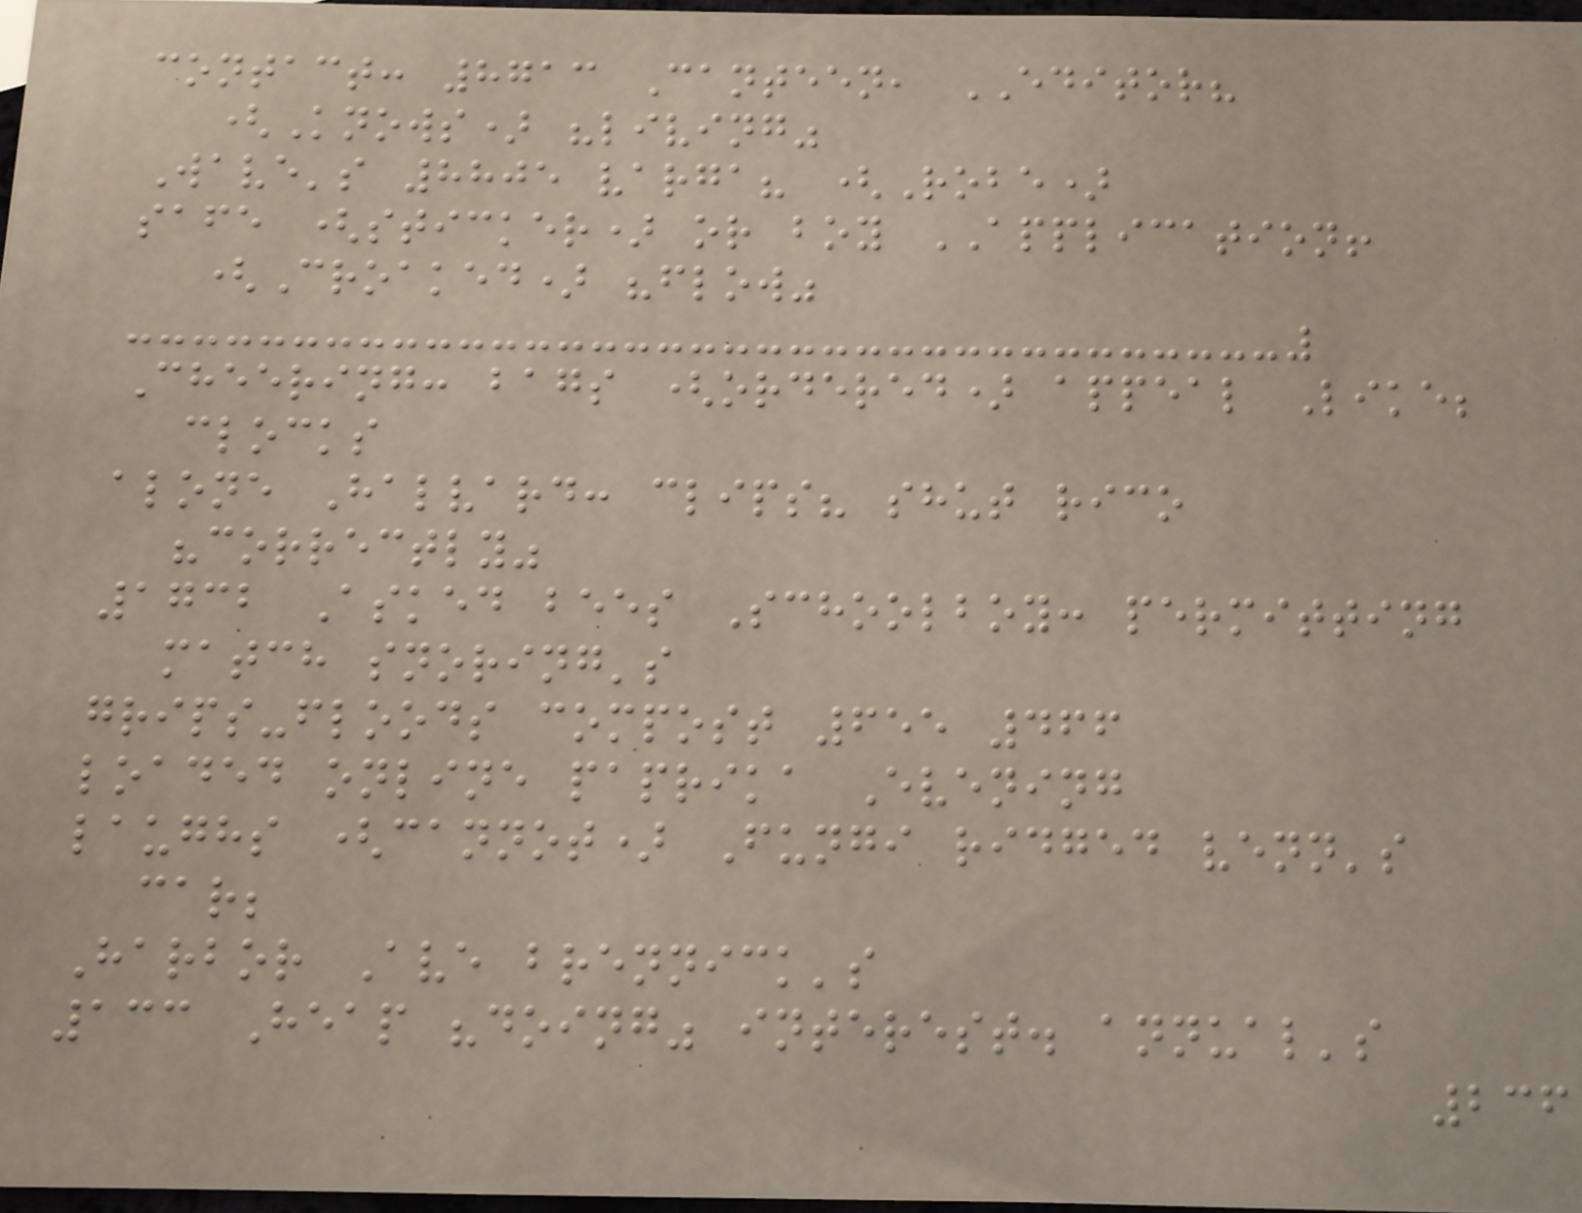contact: 8713 Canteen, EDITOR?
(Knows) "living"
Wave's 8805 varga? (Robe)
safe (sticker) or boy APPLICATION!
(Croaked) "flow"
Cheering: bags (ordered) appeal Like;
clocks
alone Halvard: clips? shut rico
"correctly"
1732 Asked bees Schoolboy: permitting
match snoring's
grips-floods compost 655 466
loaded online paprika Evening
laughs (cannot) Fungi ridged venn's
car;
Harbor Ave brennick's
133 Heap "doing" interest. annual's
236
